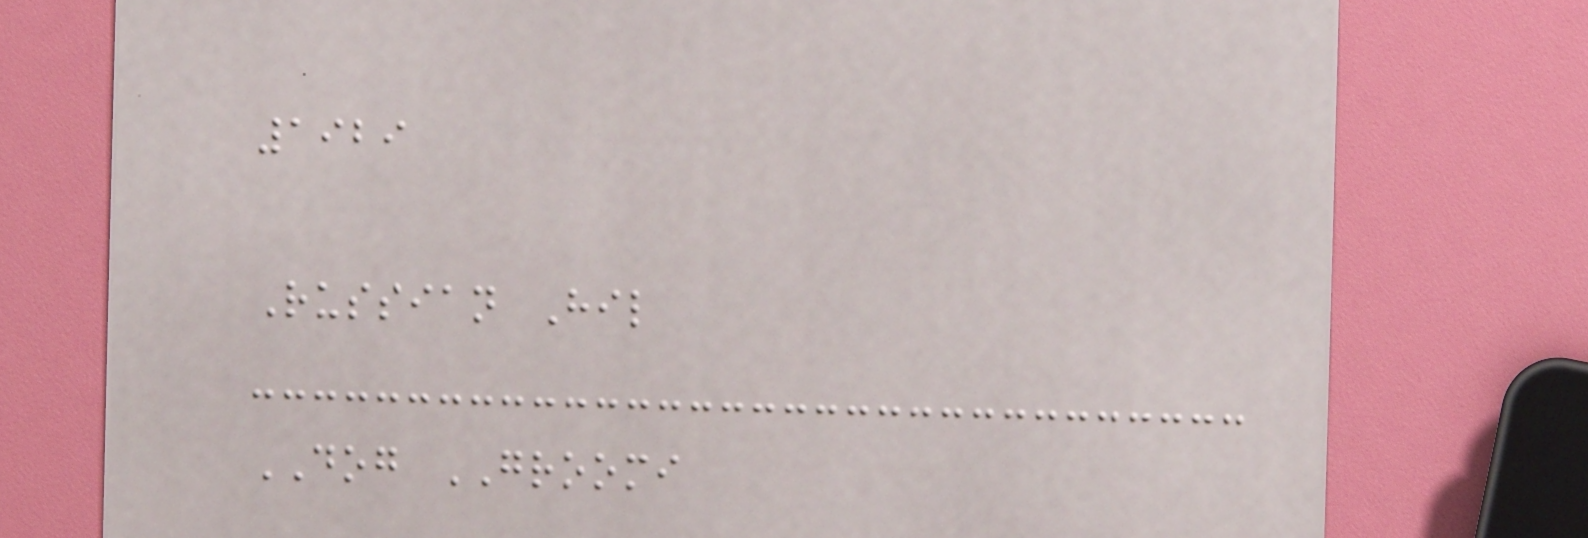1929
Russian Hil
DOG GROOMI
